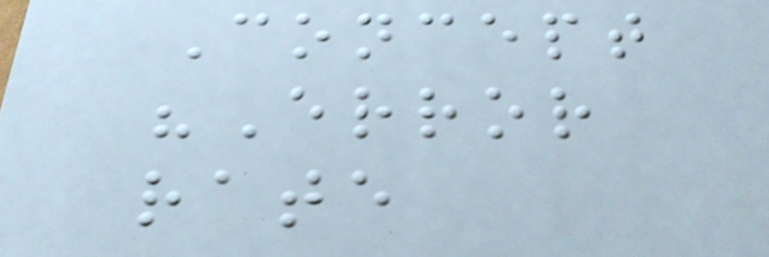Concept
"Error
rate
